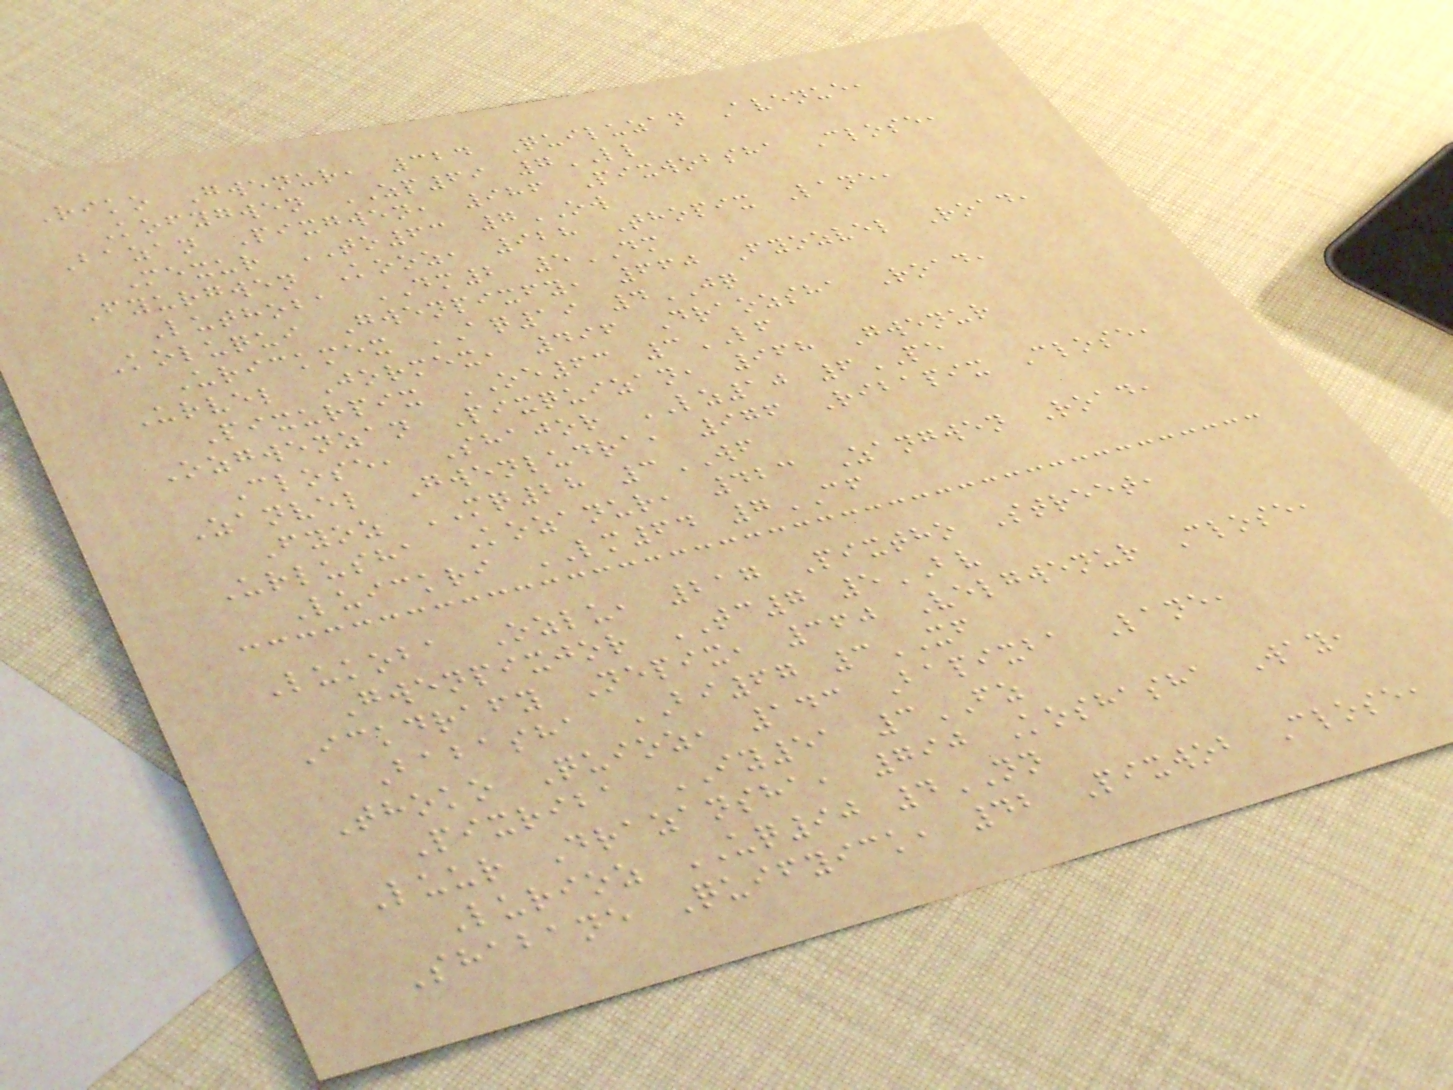Riko Gwenur, 324 Quiluzan Avenue,
Kofygwen ZP69 7LL
Bazan Pixgwen, 986 Pixwobsha Close,
Mexur TO63 7OW
Fyurgwen Kooz, 928 Thopix Lane,
Luthoba DM2 5DM
Koluqui Gwenpixfy, 660 Fyozvel Road,
Urickmex AQ19 4JQ
Urvel Jormex, 496 Draozsha Road,
Pixurpix OE63 3LF
Ozgwenzan Pixquizan, 968 Gwenur
Close, Shajor LZ10 6PE
Zanvel Gwenludra, 976 Ribapix Close,
Fyoz MQ28 3WF
Urlusha Kozanur, 423 Zangwen Road,
Luickri LM64 7CF
Lukoba Ozlu, 217 Pixtho Street,
Gwenpixjor TC7 5BV
Ickdrafy Nepix, 360 Velgwenur Close,
Babasha BI67 3XF
Thoko Quioz, 143 Bapixba Lane,
Pixriba IY51 3FZ
Luur Drazansha, 790 Koshasha Way,
Lurioz UQ90 4NN
Shabane Quifyick, 42 Pixwob Close,
